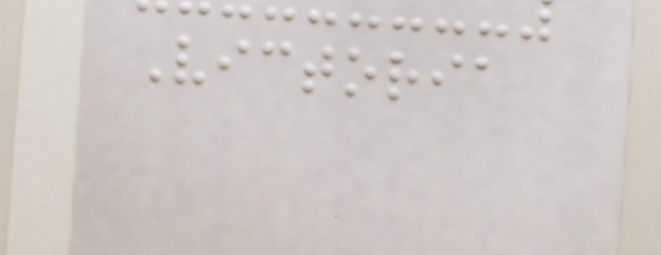Victoria
